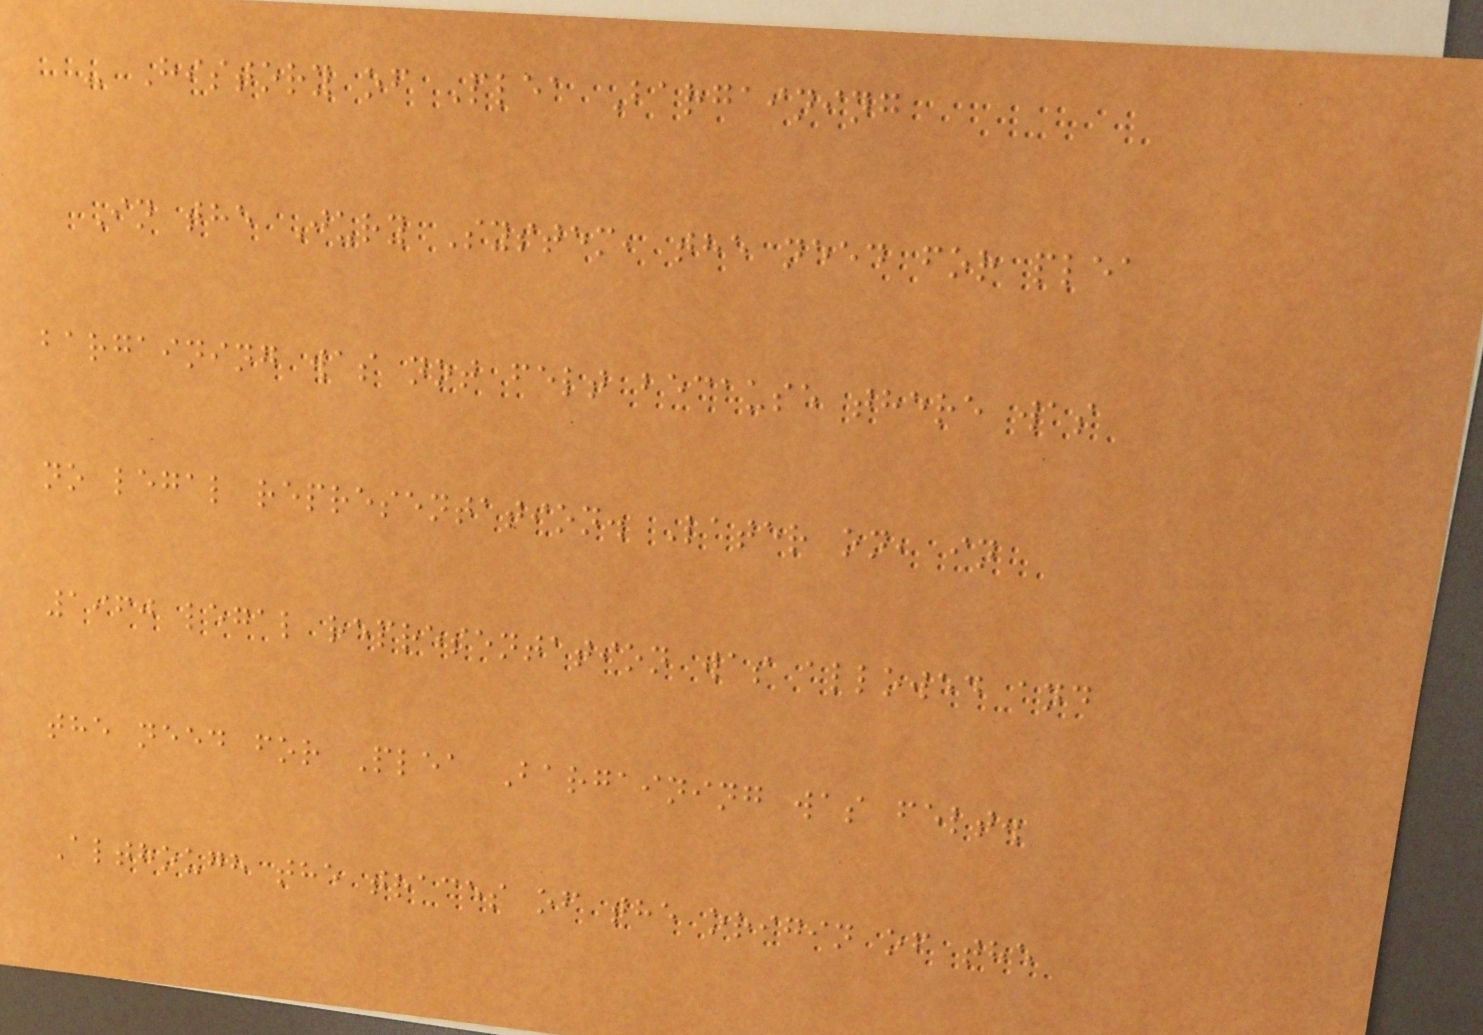- History of Plea Bargaining
In the Jury System, the need for plea
bargaining was not felt because there was
no legal representation. Later on, in
1960 legal representation was allowed and
the need for Plea Bargaining was felt.
Although the traces of the origin of the
